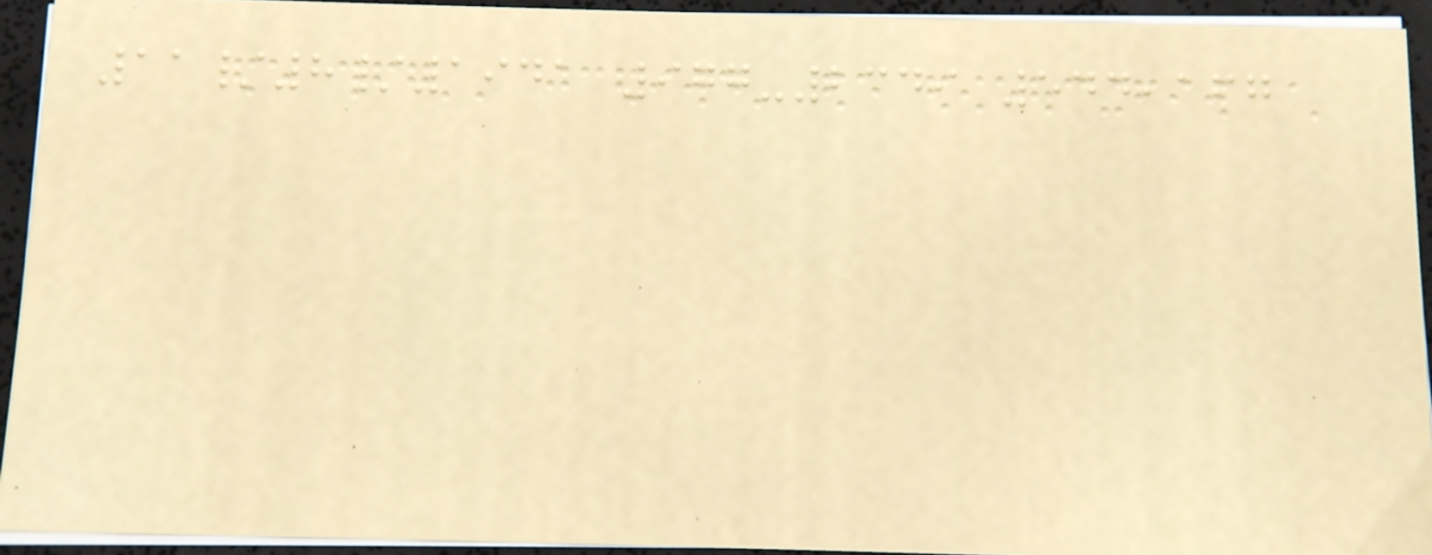11/8/1941 977-2349 544,167
